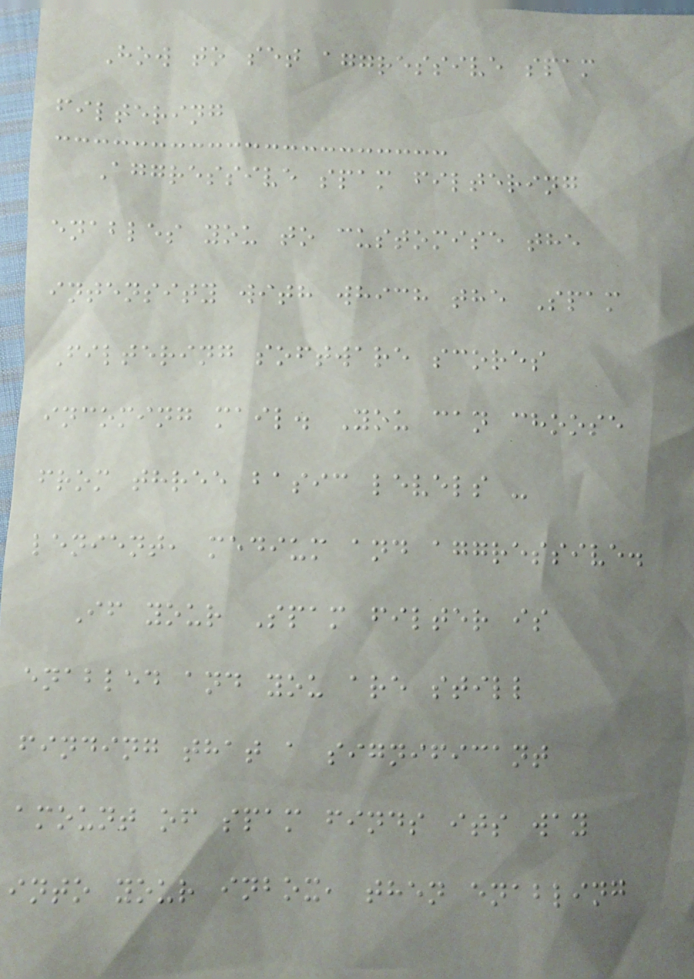How to set aggressive spam
filtering
Aggressive spam filtering
enables you to customise the
intensity with which the Spam
Filtering software scores
incoming mail. You can choose
from three basic levels -
lenient, medium and aggressive.
If your Spam filter is
enabled and you are still
finding that a significant
amount of spam finds its way
into your inbox, then enabling
